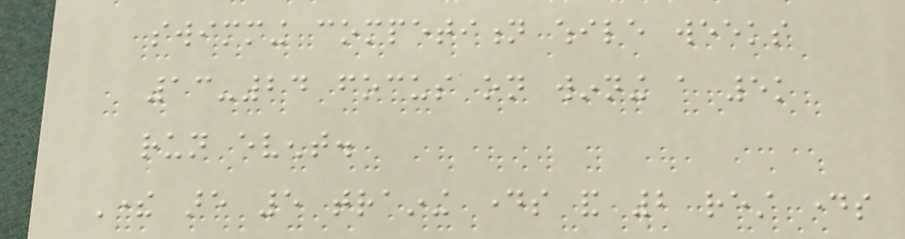swimming competition while weeks
13-24 focus on winning a 5k
run event.
There are 5 training days and 2 rest days
